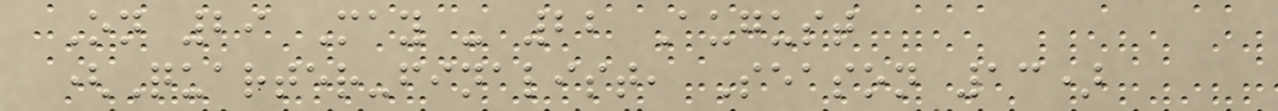On 29 May - 22 August
(Quarter-finalist, Season 13)
